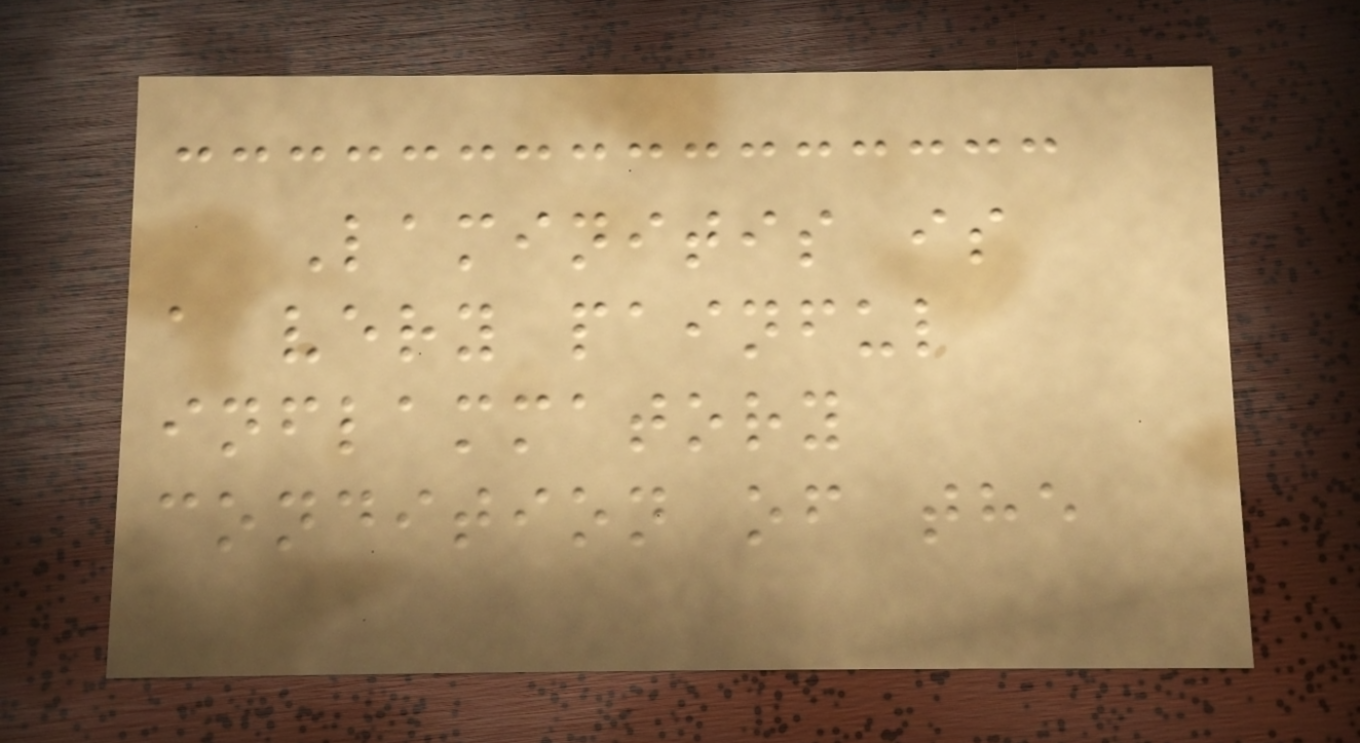Laminitis is
a very painful
inflammatory
condition of the
